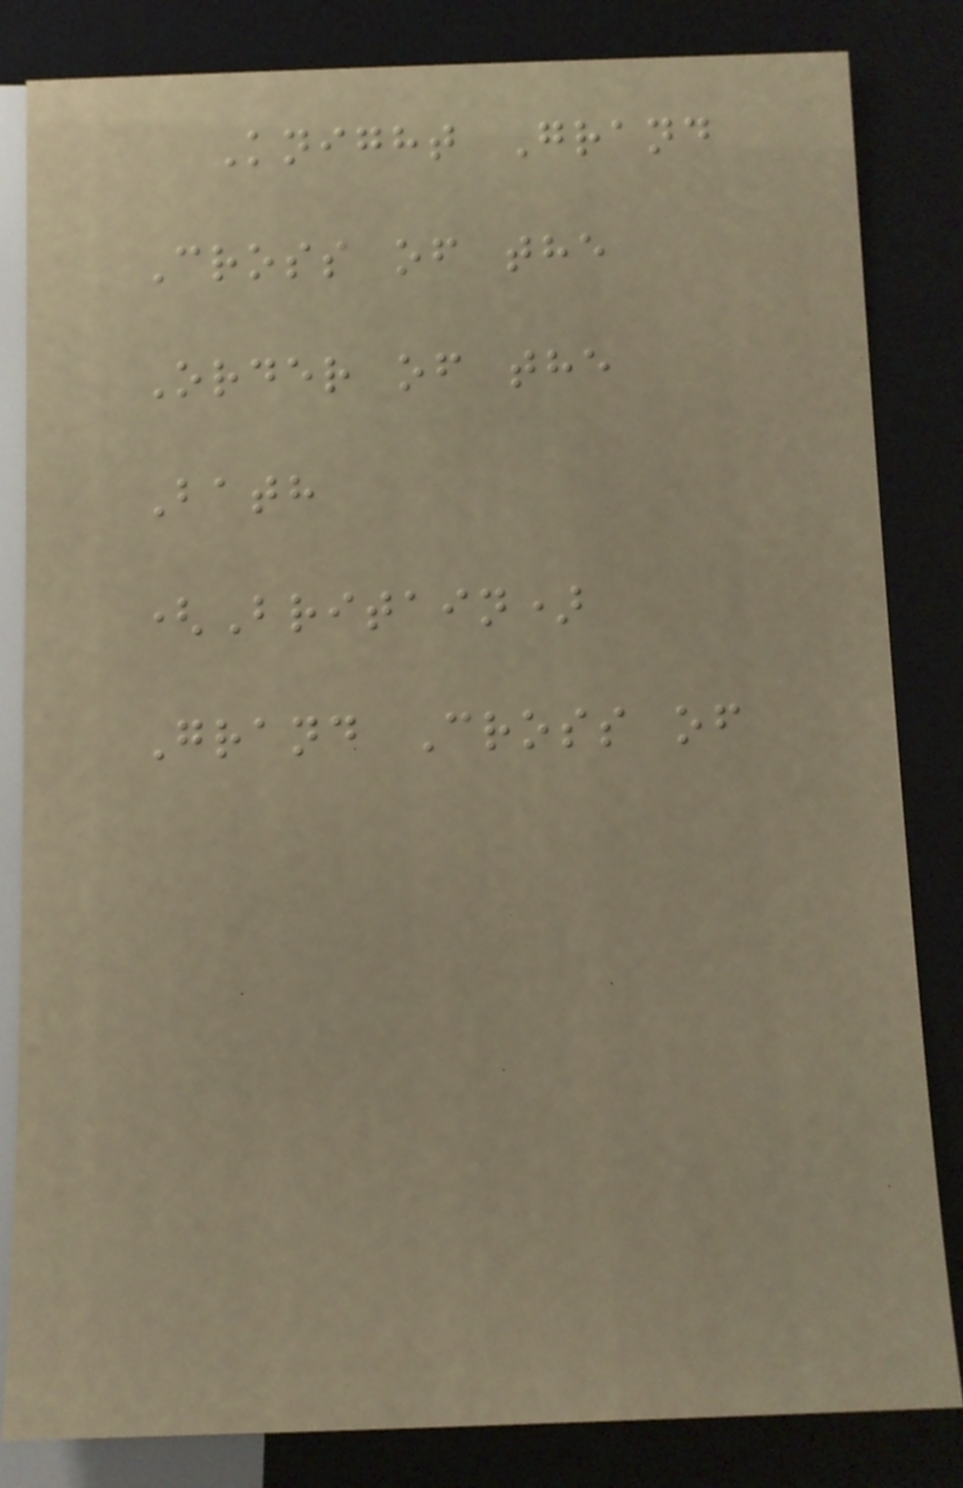Knight Grand
Cross of the
Order of the
Bath
(Britain)
Grand Cross of
